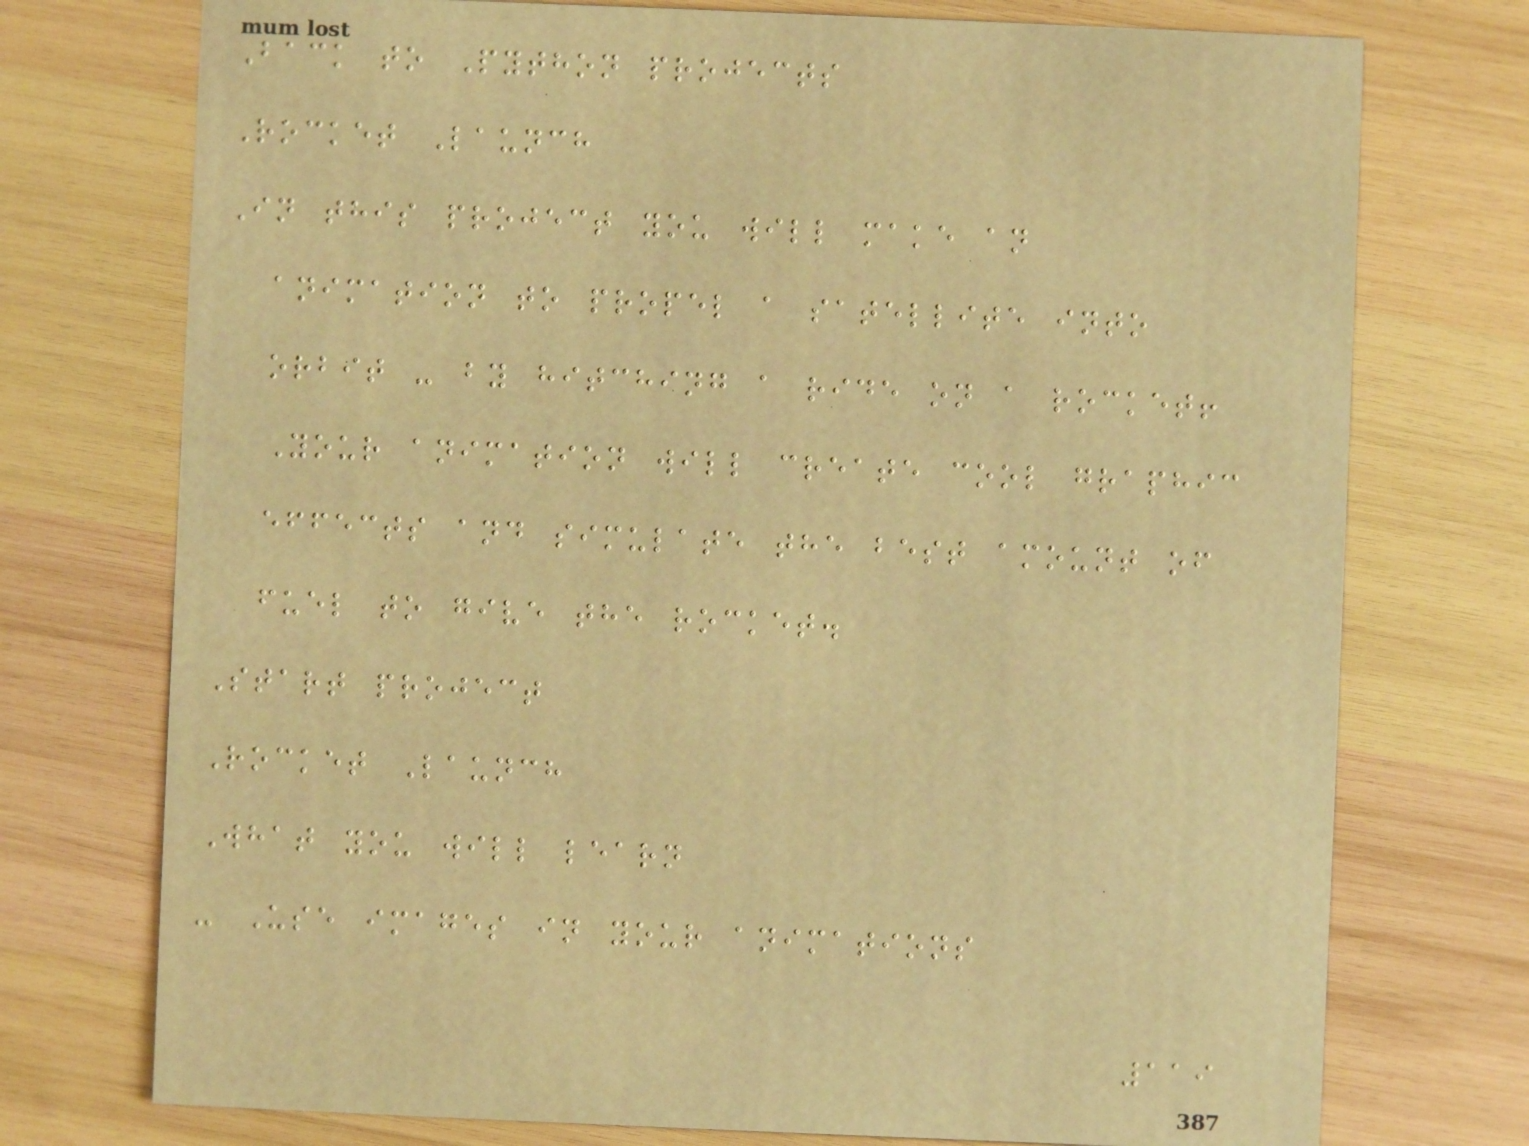Back to Python projects
Rocket Launch
In this project you will make an
animation to propel a satellite into
orbit - by hitching a ride on a rocket!
Your animation will create cool graphic
effects and simulate the best amount of
fuel to give the rocket.
Start project
Rocket Launch
What you will learn
- Use images in your animations
119
